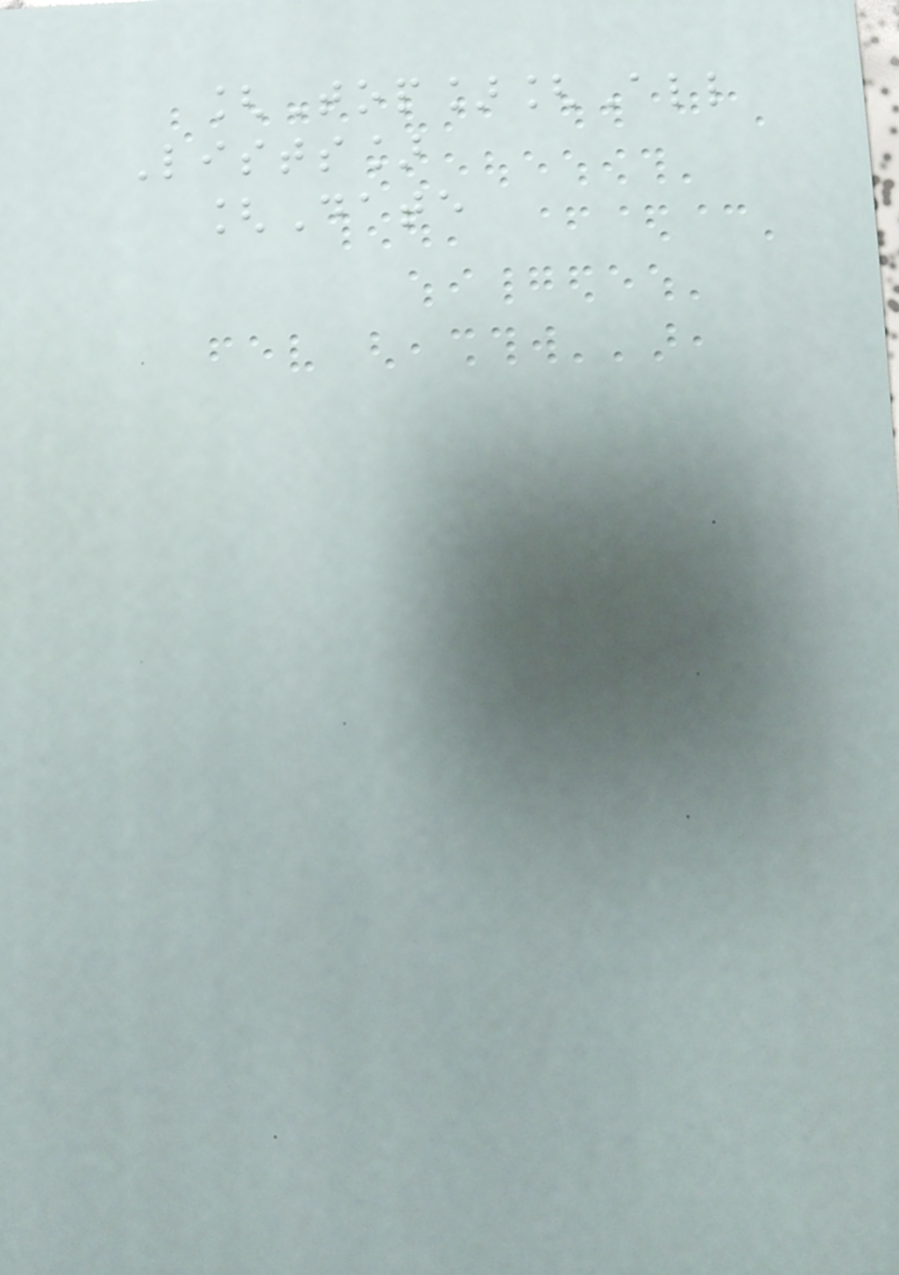[Top][All
Lists]
[Date
